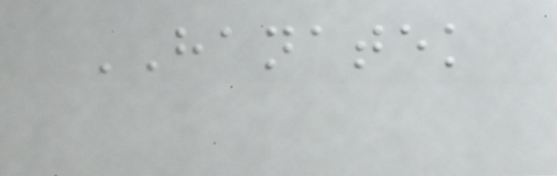HANATEK
